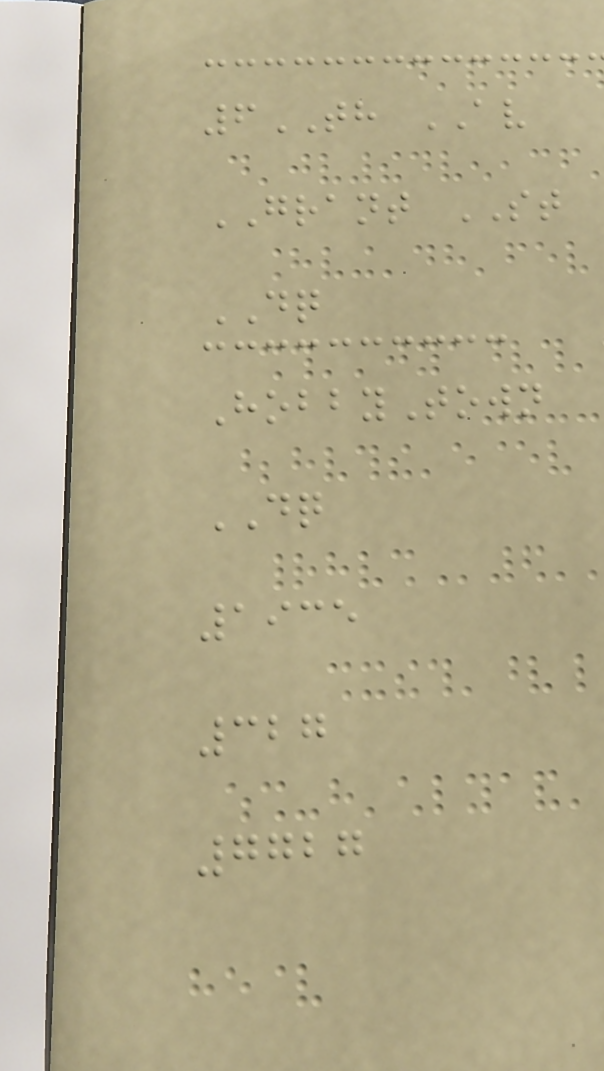6TH AV
GRANT ST
DQ
HobbyTown
DQ
1935
327
7727
